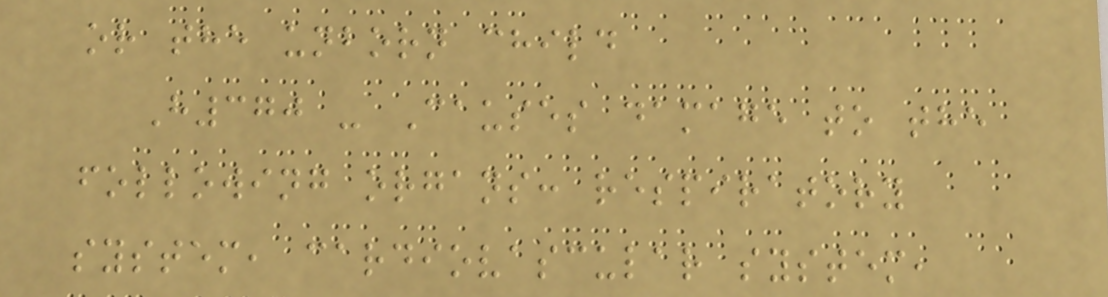or the unborn child
H370 - Causes damage to the
following organs: respiratory
system, cardiovascular system,
